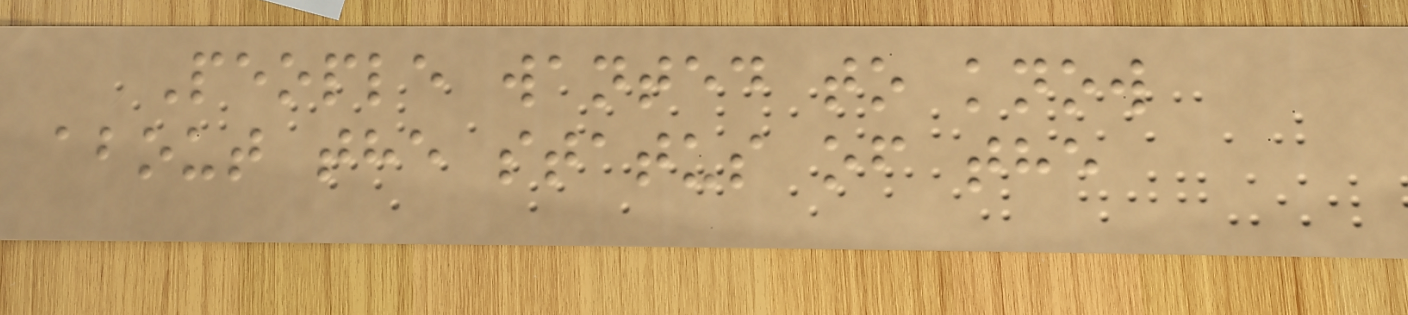People wanted to know
about the status of the
